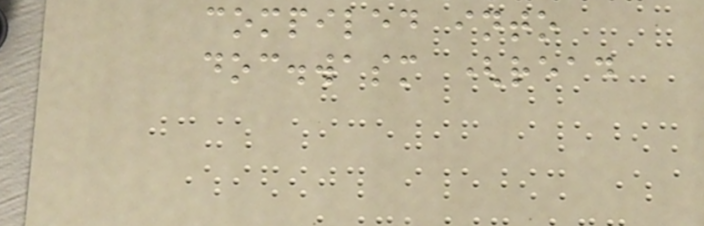compiled into
doc.wasm (read
